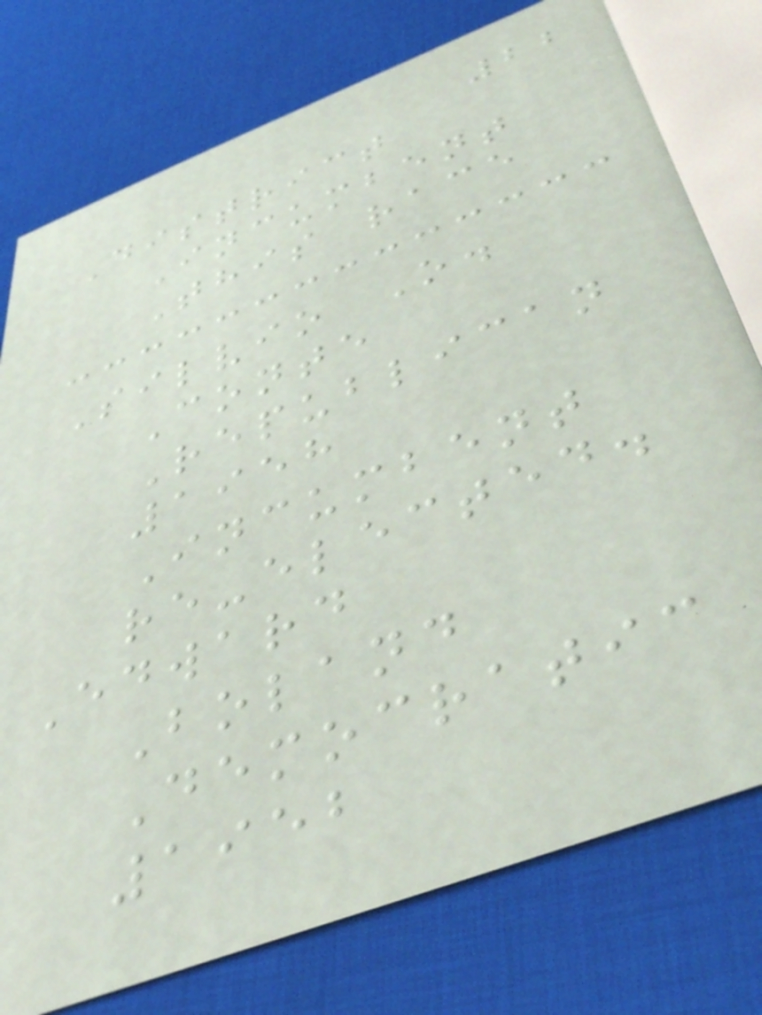22
District
Incumbent
This race
Silvio O.
Conte
Republican
1958
Incumbent
re-elected.
Edward
Boland
Democratic
1952
